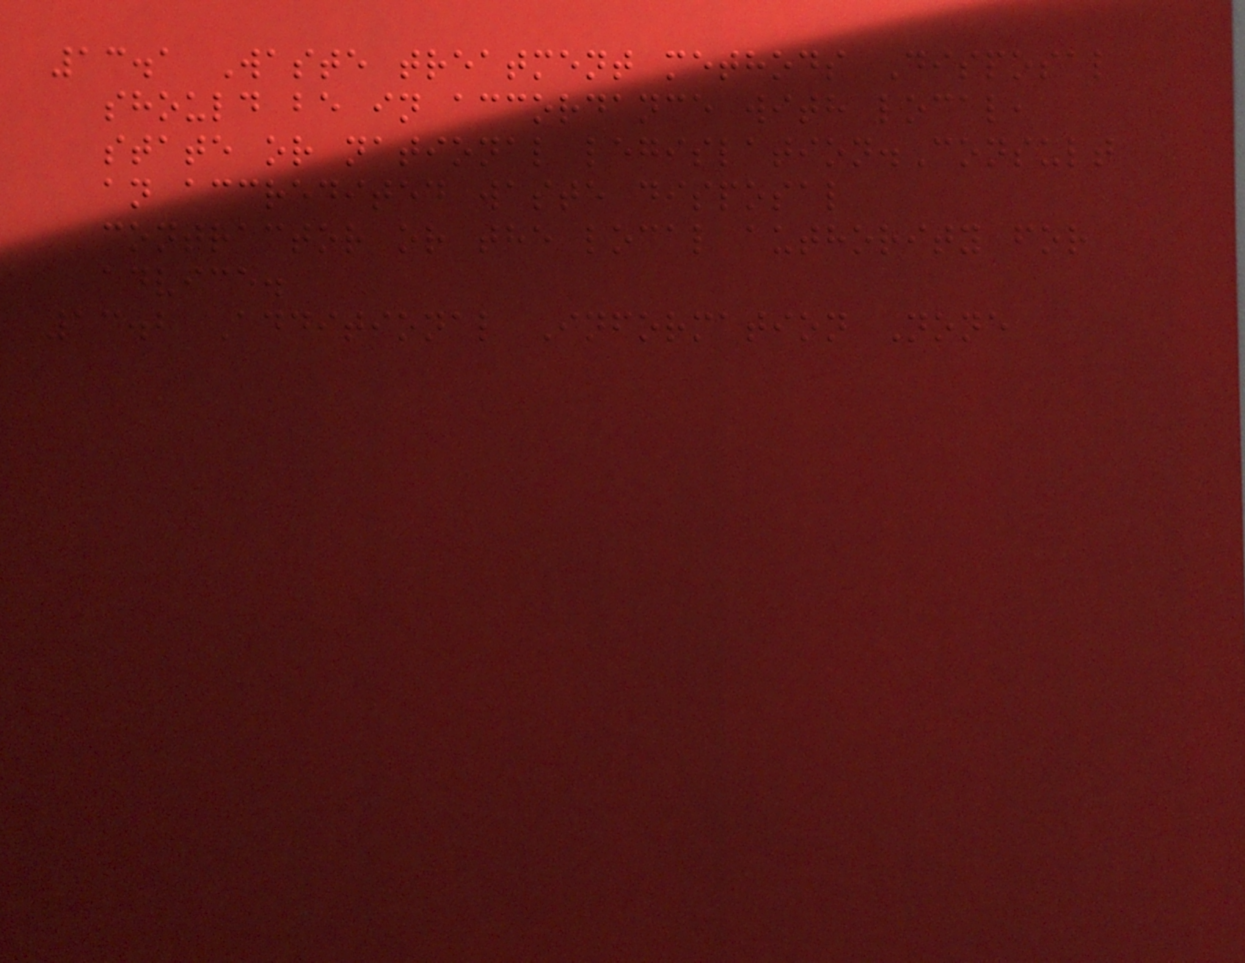13.1 Waste treatment methods Disposal
should be in accordance with local,
state or national legislation.Consult
an accredited waste disposal
contractor or the local authority for
advice.
13.2 Additional Information None
